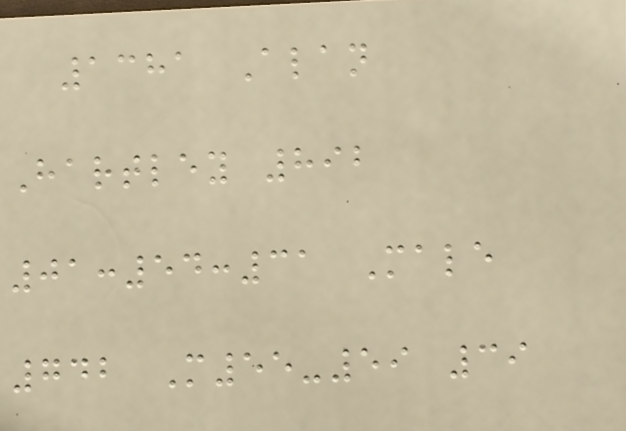1381 Alan
Hartley 892
01:54:31 Male
742 M55-59 39
